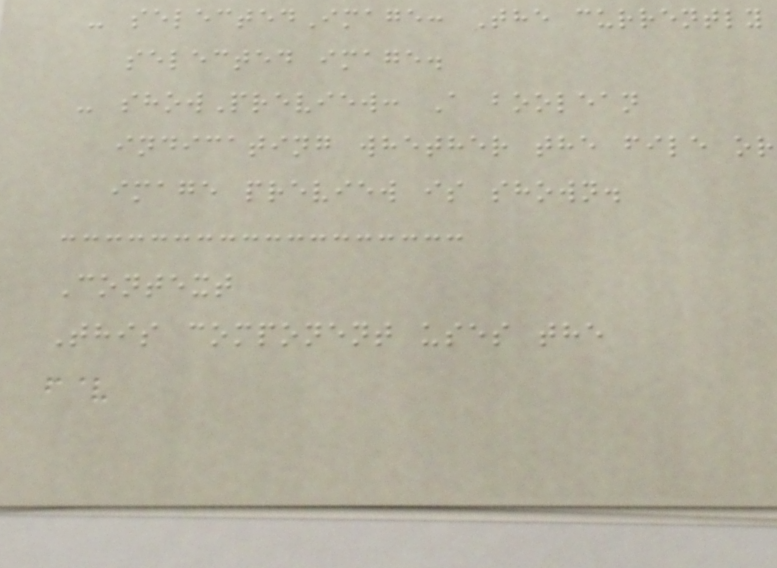- selectedImage: The currently
selected image.
- showPreview: A boolean
indicating whether the file or
image preview is shown.
Context
This component uses the
